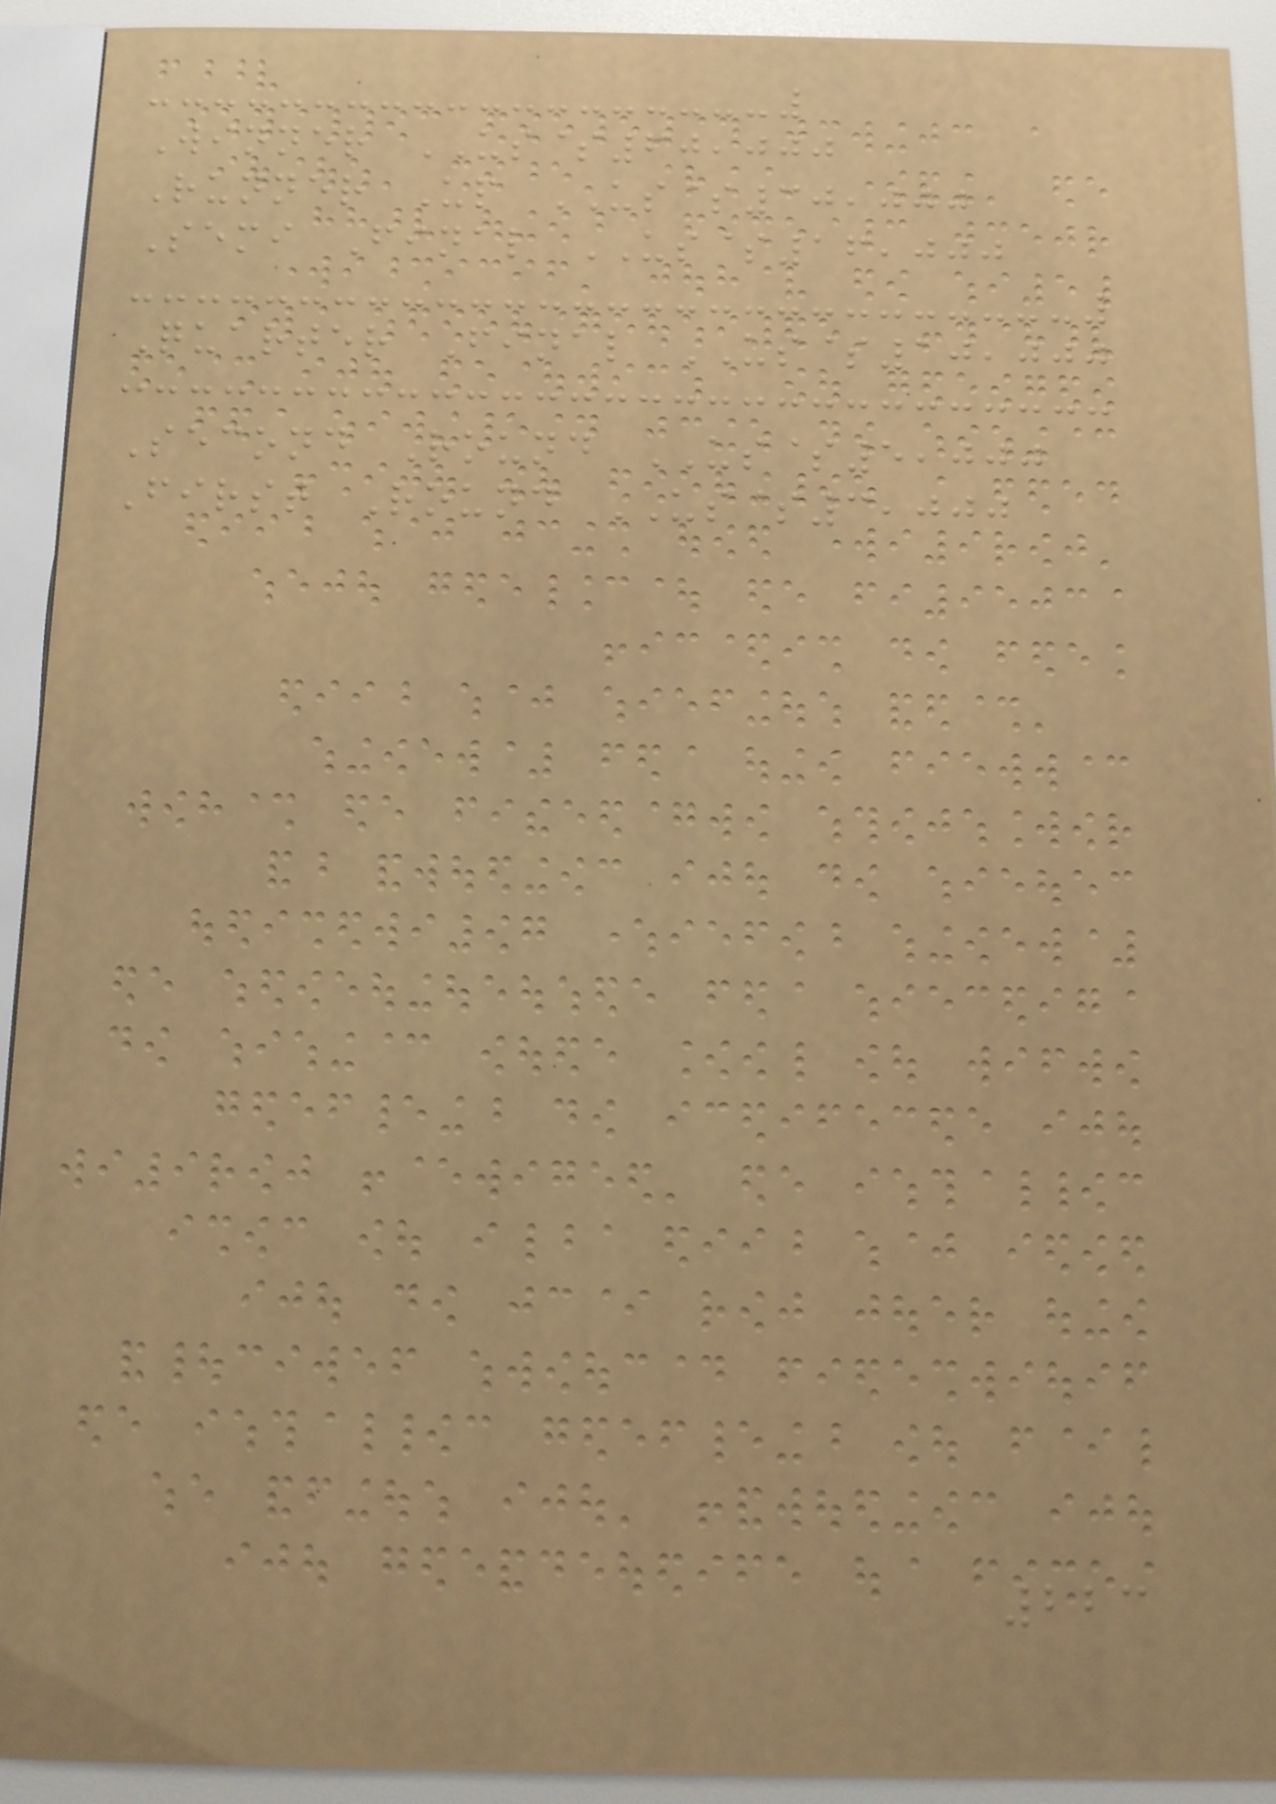Winner US$60,000
Runner Up US$30,000
Semi Final US$16,000
Quarter Final US$10,000
Second Round US$5,000
First Round US$3,000
223
